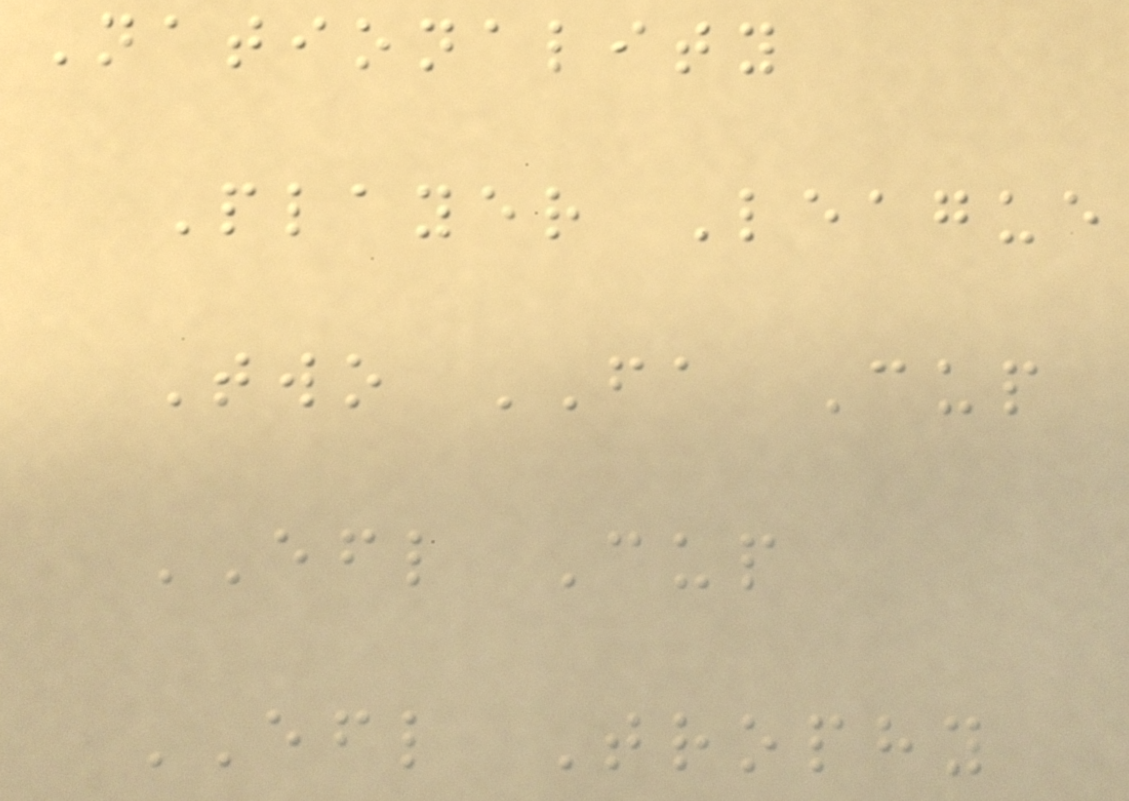Nationality
Player League
Two FA Cup
EFL Cup
EFL Trophy
